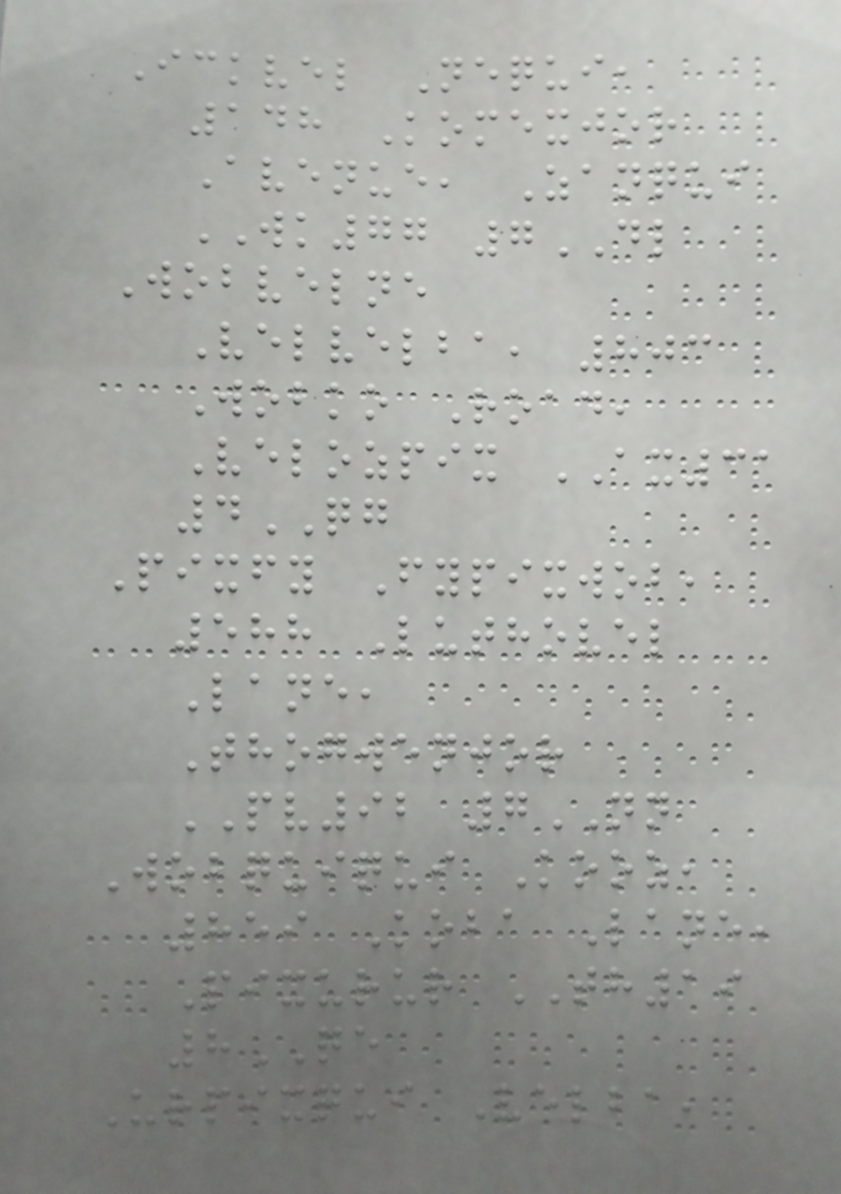Ickvel Nequi,
148 Komexjor
Avenue, Zanqui
WK77 7DL
Wobvelne
Velvelba, 803
Wobko Road,
Velozpix AX31
4QG
Pixfy Fypixwob,
588 Luthovel
Lane,
Thogwenjor
PV92 7NN
Wobquiqui Kooz,
859 Koba Lane,
Pixurur TH19
8QE
Urpixqui Velba,
